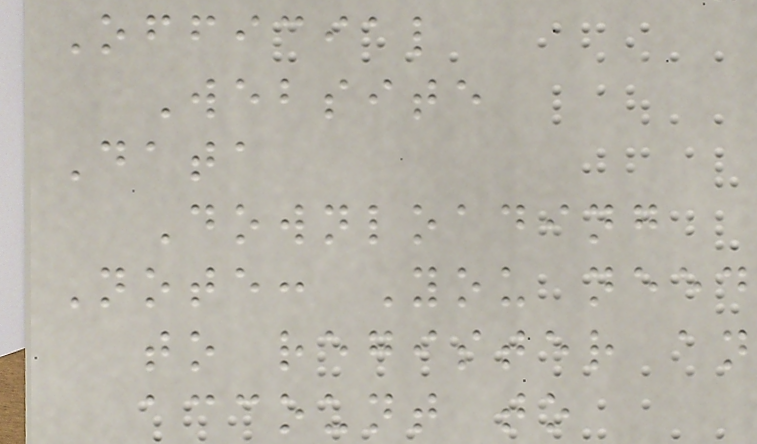Official
Website
Data
Downloading
Note: You need
to register an
account to
